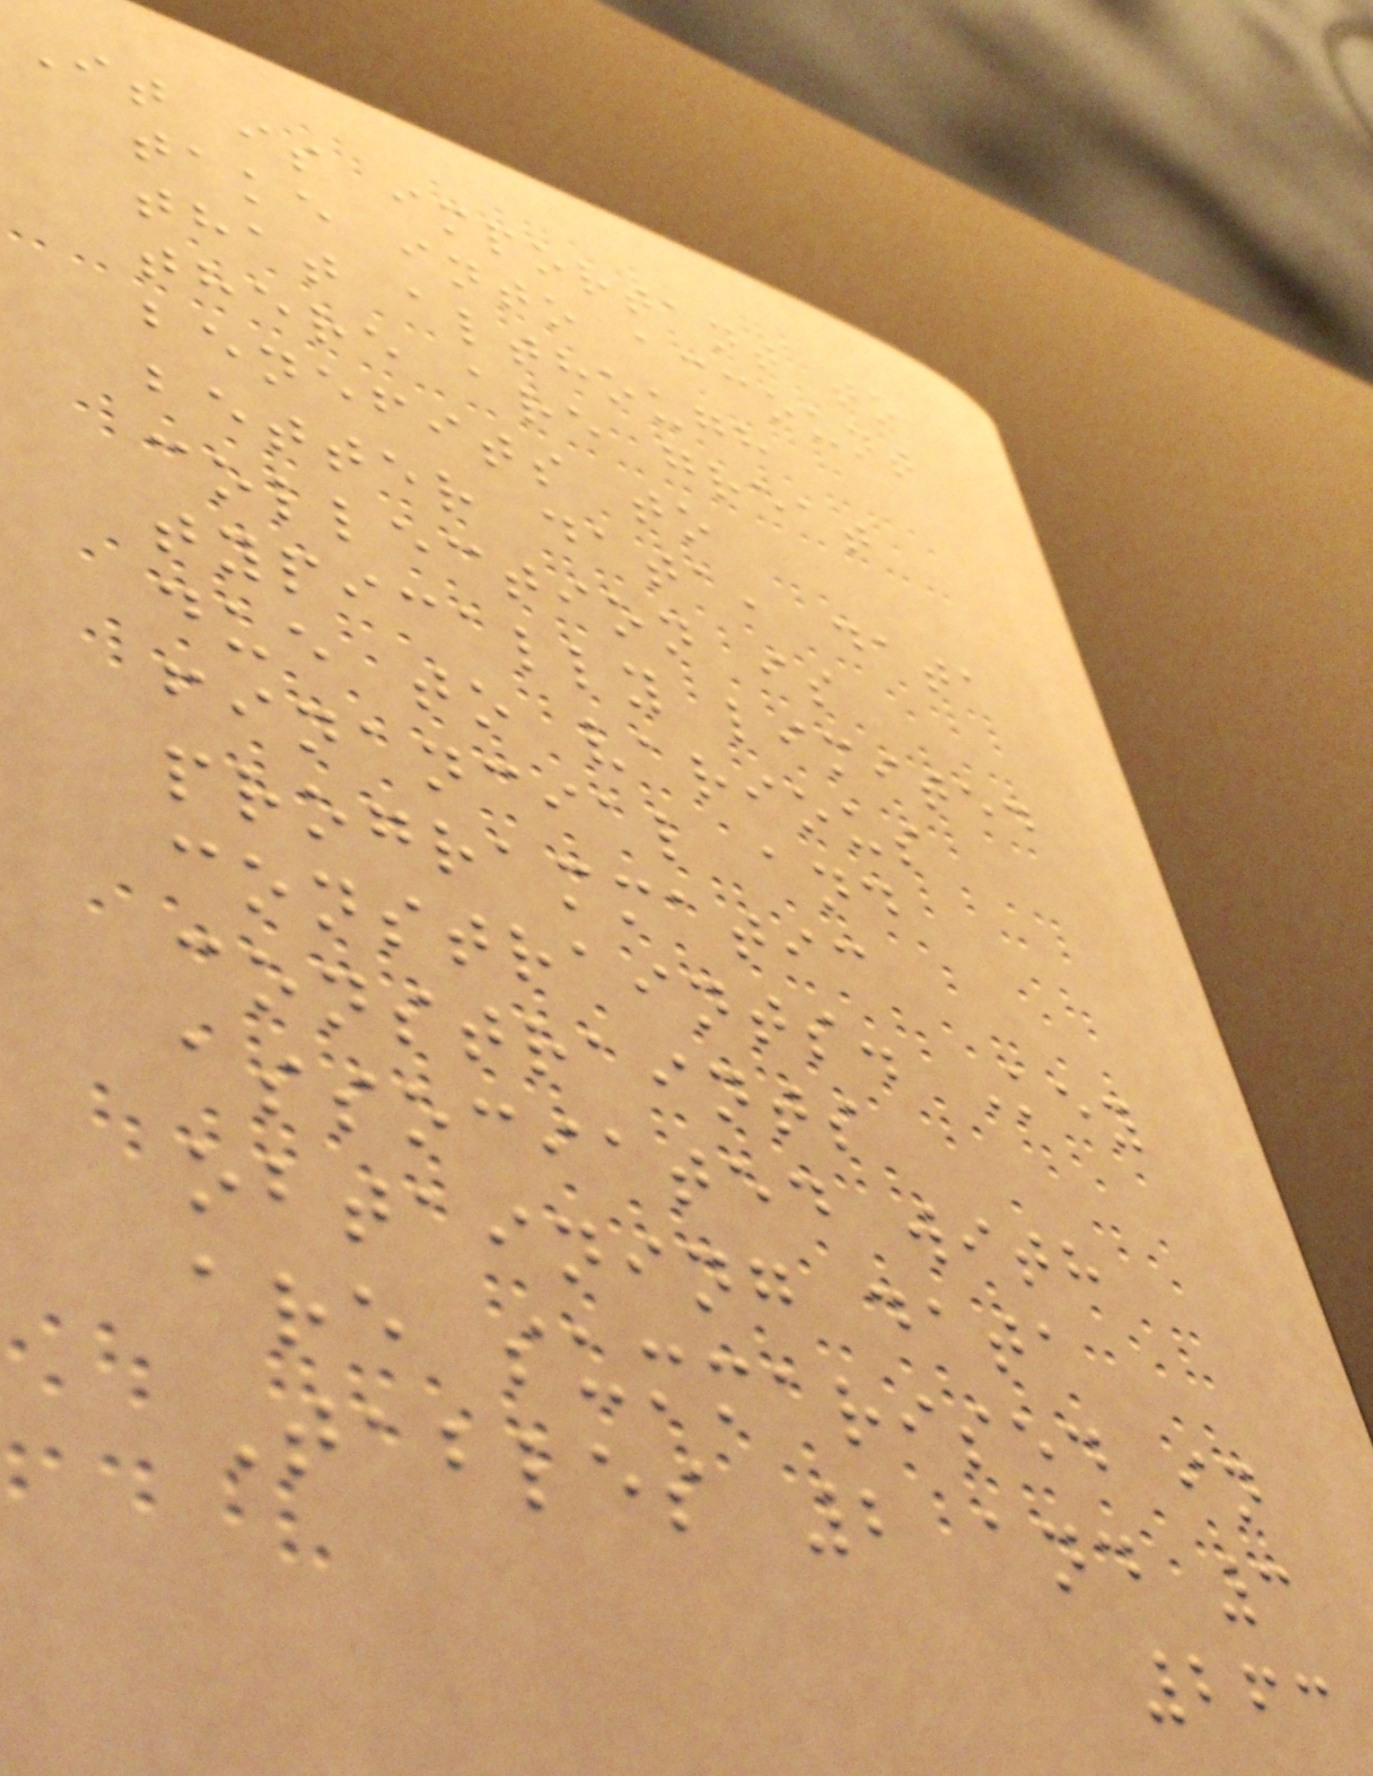It is important to
take into account
that although
there are great
benefits to
better data, data
collection is
typically limited
due to various
financial and
programmatic
constraints. Key
constraints
associated with
obtaining data
are summarised in
Tables 2 and 3
263
